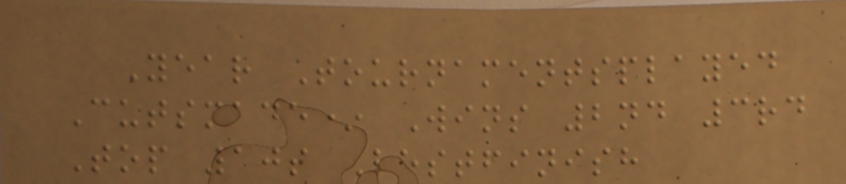Year Tournamentsplayed
Cutsmade* Wins 2nd 3rd
Top 10s Bestfinish
